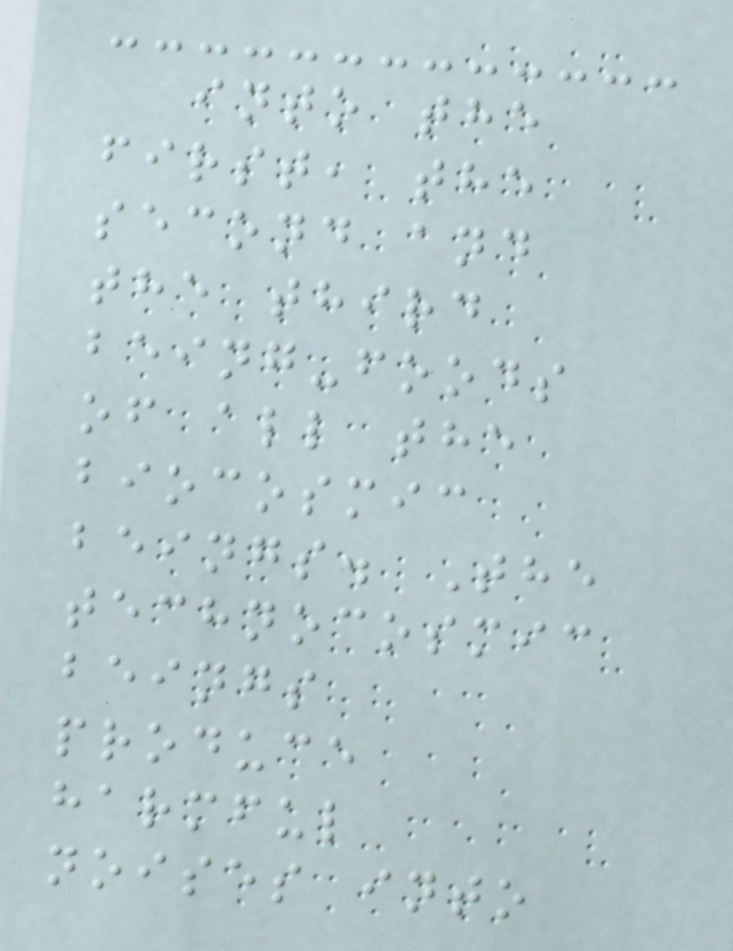into the
first, the
second and
the third
being-foods
of all the
biocosmic
beings. The
technocosmic
beings
produce
harmful
noises into
